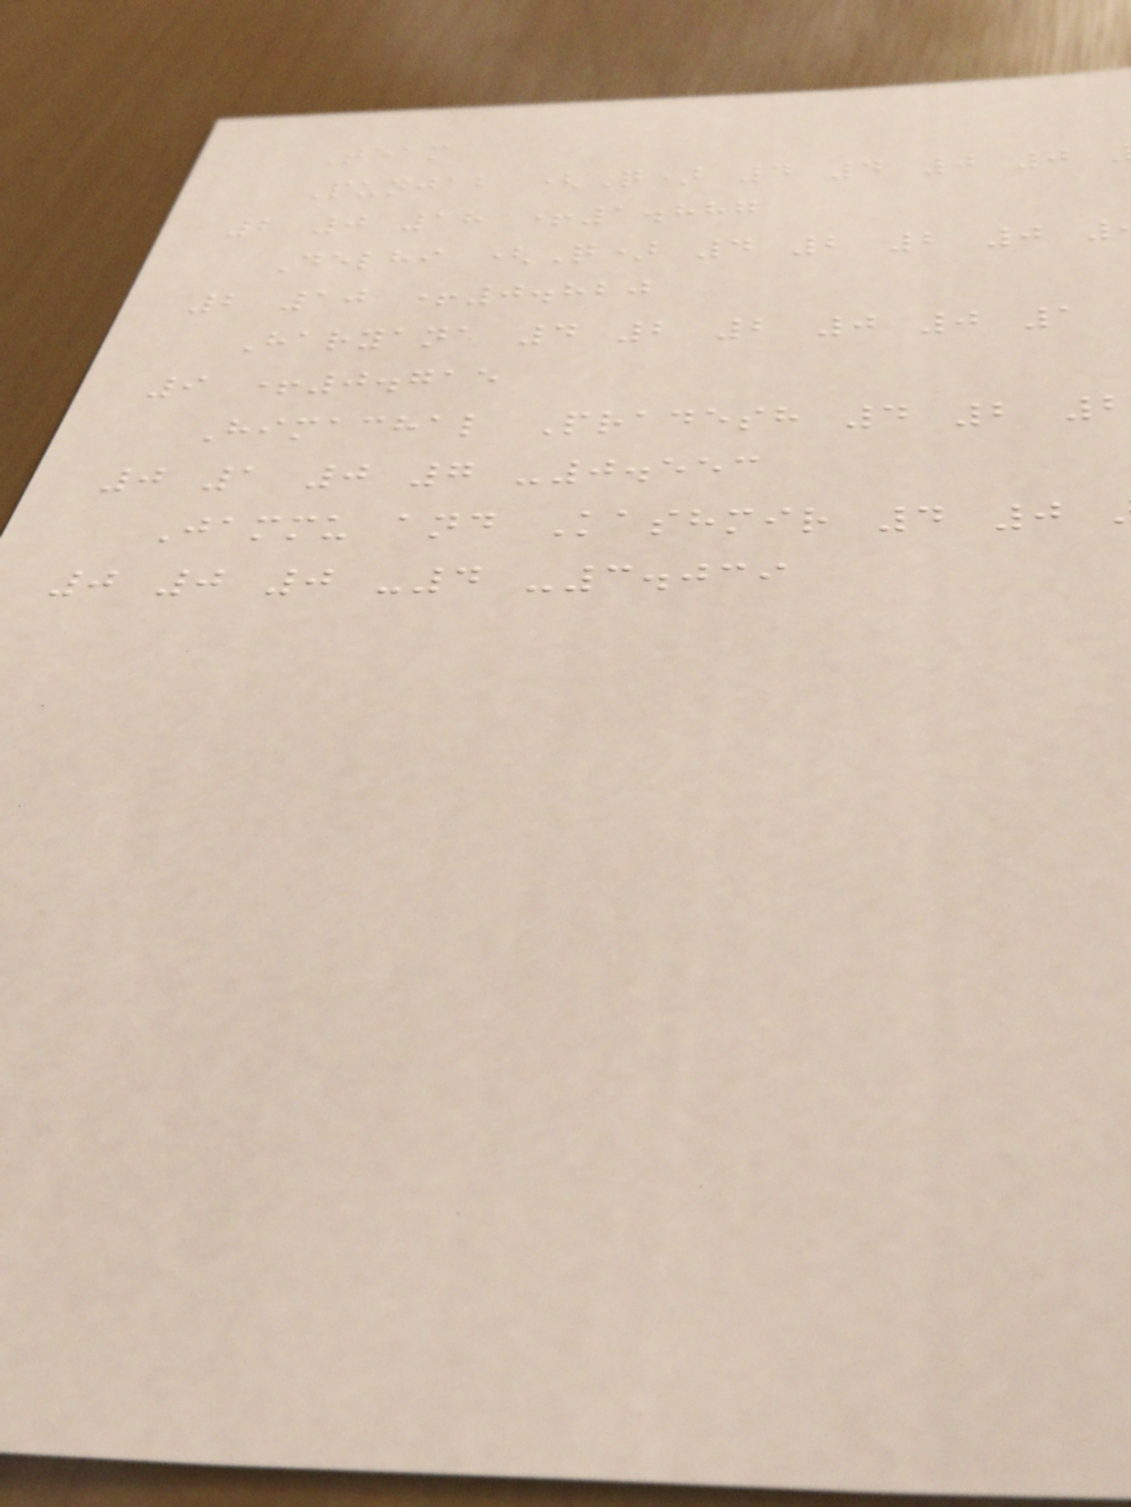Team
Punjab (Q) 4 4 0 0
2 0 18 +1.887
Delhi (Q) 4 2 2 0
2 10 +0.820
Haryana 4 2 2 0 0 1
9 +0.715
Himachal Pradesh 4 2 2
0 1 0 7 -0.553
Jammu and Kashmir 4 0
0 0 0 -4 -3.039
